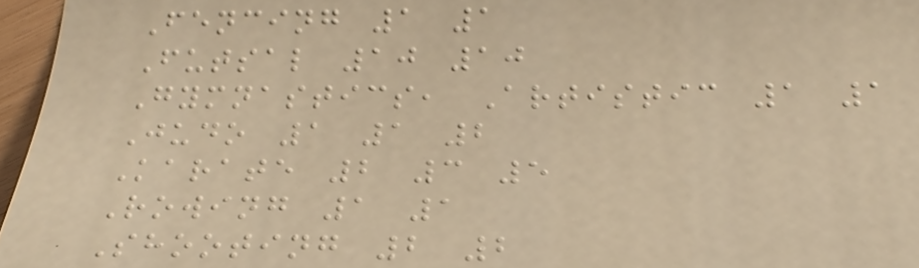Fencing 1 1
Futsal 10 10
Gymnastics, Artistic 1 1
Judo 1 1 2
Karate 2 3 5
Rowing 1 1
Shooting 2 2
